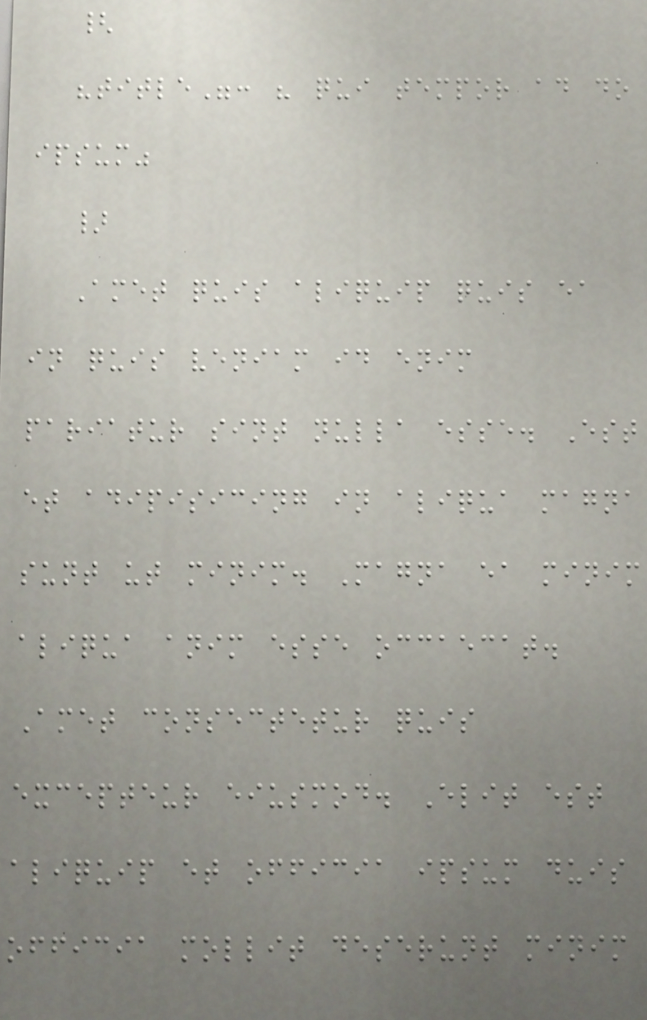{
"title": " qui tempor ad do
ipsum"
}
Amet quis aliquip quis ea
in quis veniam id enim
pariatur sint nulla esse. Est
et adipisicing in aliqua magna
sunt ut minim. Magna ea minim
aliqua anim esse occaecat.
Amet consectetur quis
excepteur eiusmod. Elit est
aliquip et officia ipsum duis
officia mollit deserunt minim
